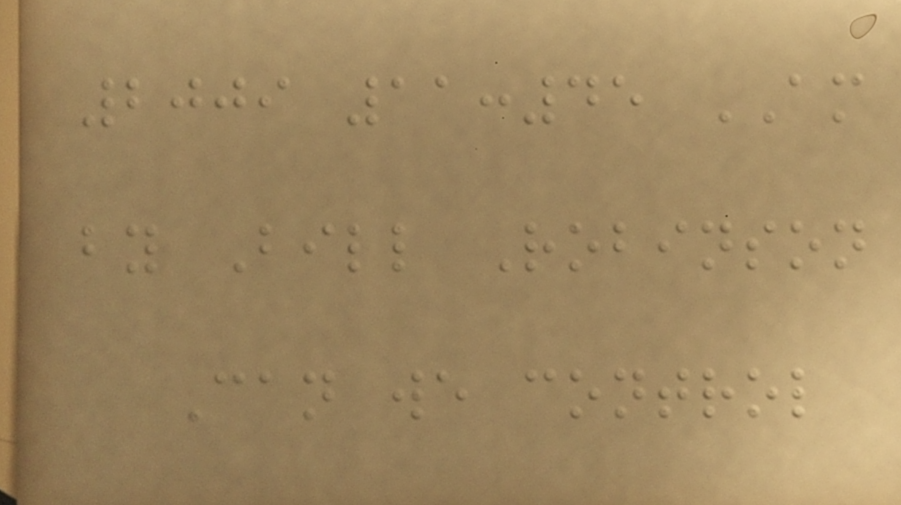2009 11:45 AM
by Bill Robinson
Can we control
